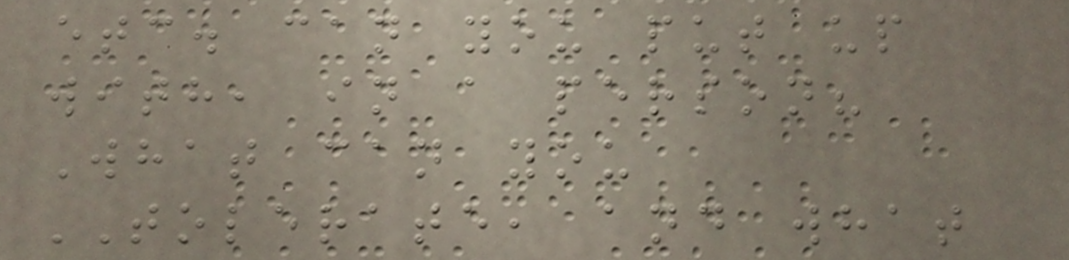etc. can you put up
with, in a person?
What can you
TOLERATE, and what
